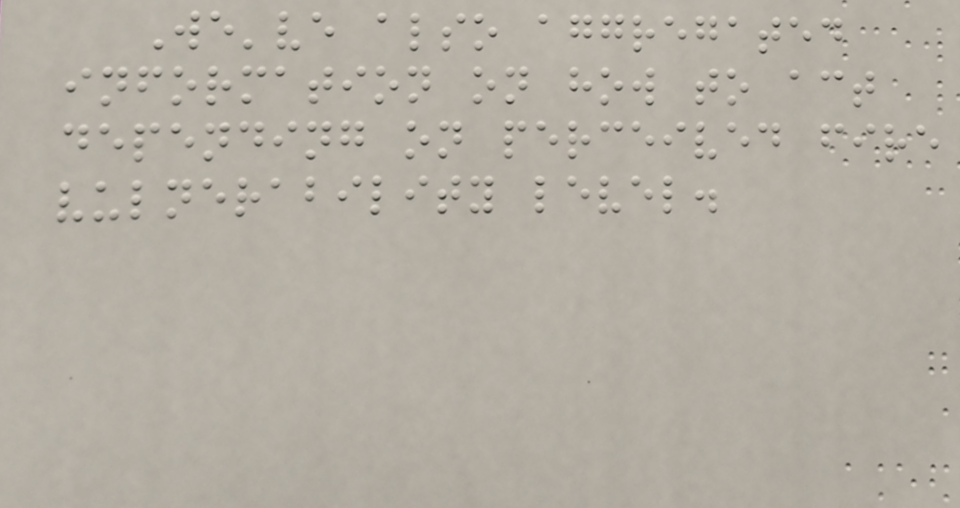We've also aggregated
information on how to act
depending on perceived fire
vulnerability level.
